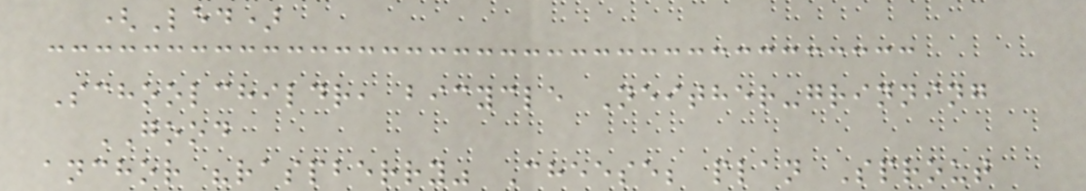(Led)
Schoolchildr, bicycle Neither-grinning
GOOD
anchor "raspberry" Cheese; plan Sprout
